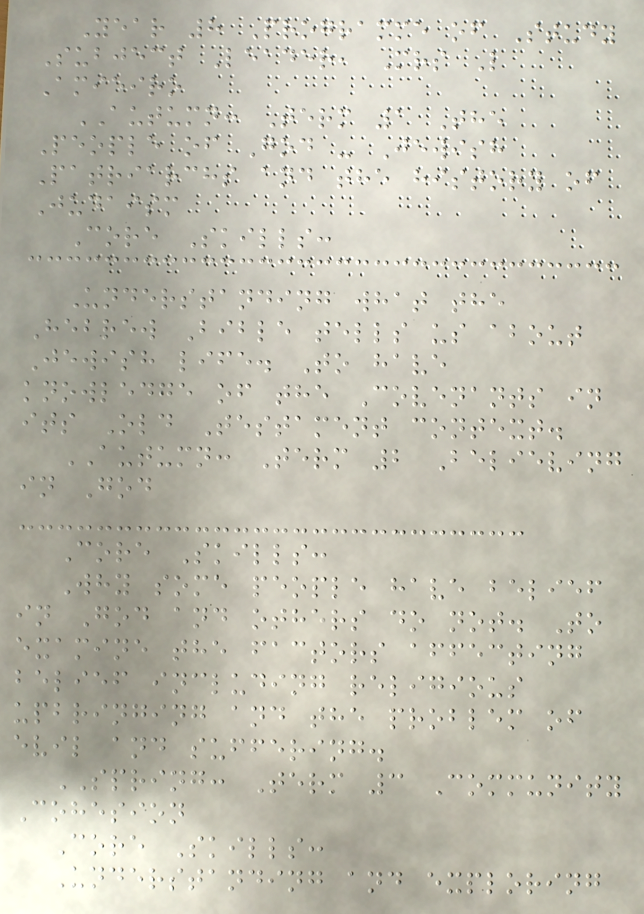Year 8 Programme of Study
Subject Leader, Mrs L
Amieiro
AUTUMN: Term 1 The
People of God - Jewish
Patriarchs and the history of
Judaism
Core Skills:
Understanding what the
Hebrew Bible tells us about
Jewish life. To have
knowledge of the Covenants in
its Old Testament context.
AUTUMN: Term 2 Believing
in God
Core Skills:
Why some people have belief
in God and others do not. To
examine the factors affecting
belief including religious
upbringing and the problem of
evil and suffering.
SPRING: Term 3 Community
Cohesion
Core Skills:
Understanding and exploring
